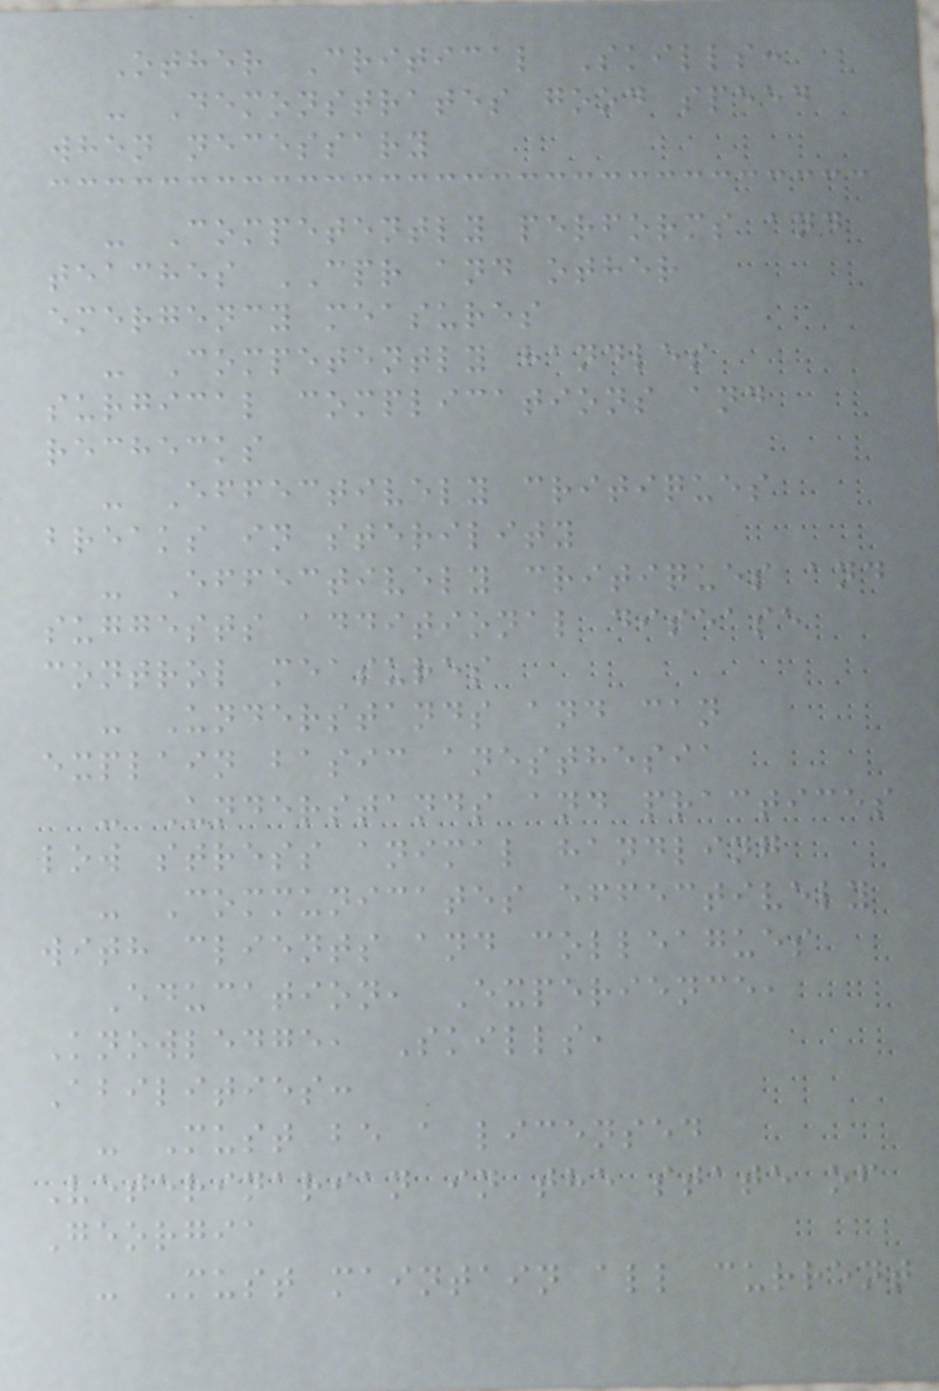Other Critical Skills:
- Demonstrates good speed
when necessary
- Competently performs and
teaches CPR and other
emergency measures
- Competently handles
surgical complications and
rechecks
- Effectively critiques
breaks in sterility
- Effectively critiques and
suggests additional disease
control measures
- Understands and can
explain basic anesthesia
- Understands and practices
low stress animal handling
- Communicates effectively
with clients and colleagues
Education, Experience,
Knowledge, Skills,
Abilities:
- Must be a licensed
Veterinarian in the state of
Georgia
- Must maintain all current
